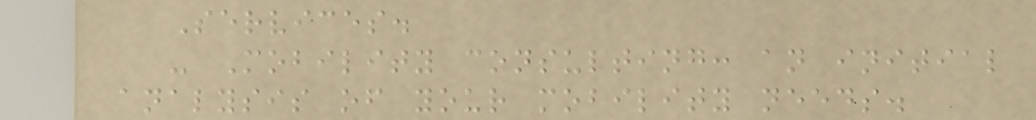Services.
- Mobility consulting: an initial
analysis of your mobility needs.
